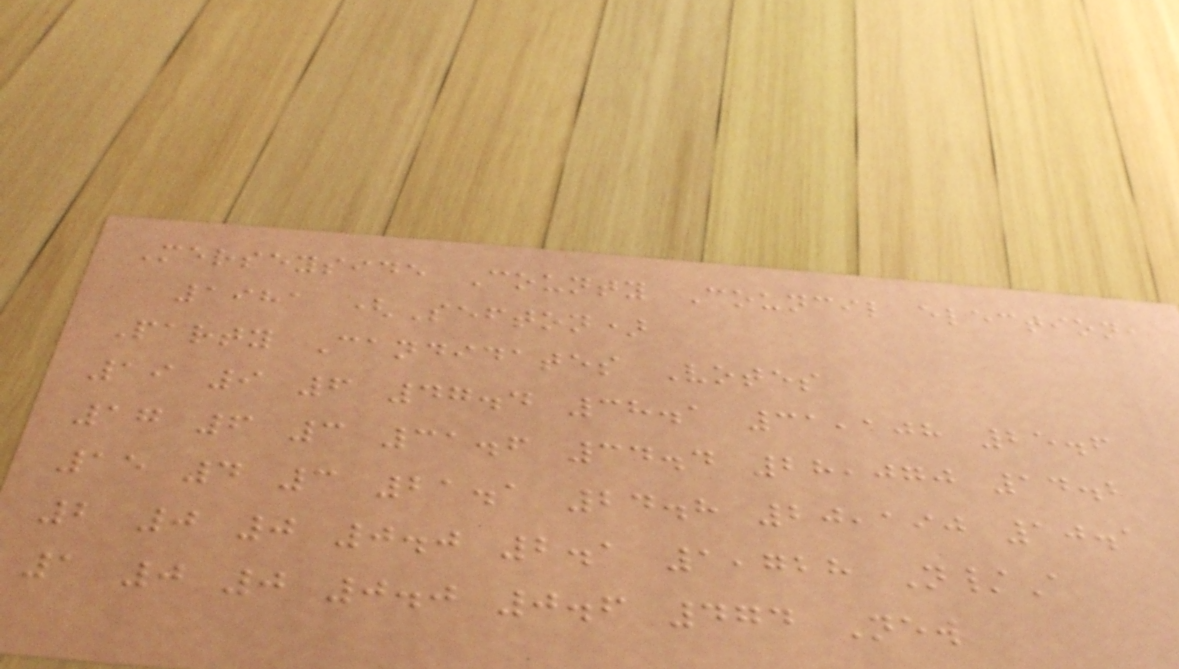Merseyside County Council election,
1981 (Sefton)
Party Candidates Votes
19 9 6 47.4 38.1 31,108 25.6
17 6 3 31.6 34.4 28,070 14.2
15 4 3 21.1 24.8 20,190 10.1
2 0 0 0.0 2.1 1,728 N/A
1 0 0 0.0 0.6 474 New
